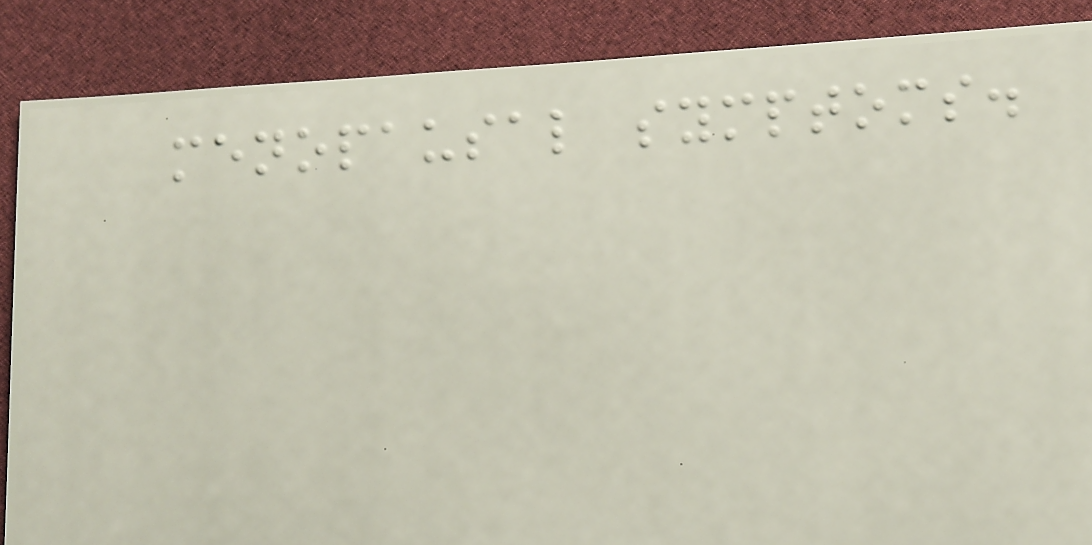menopausal symptoms.
